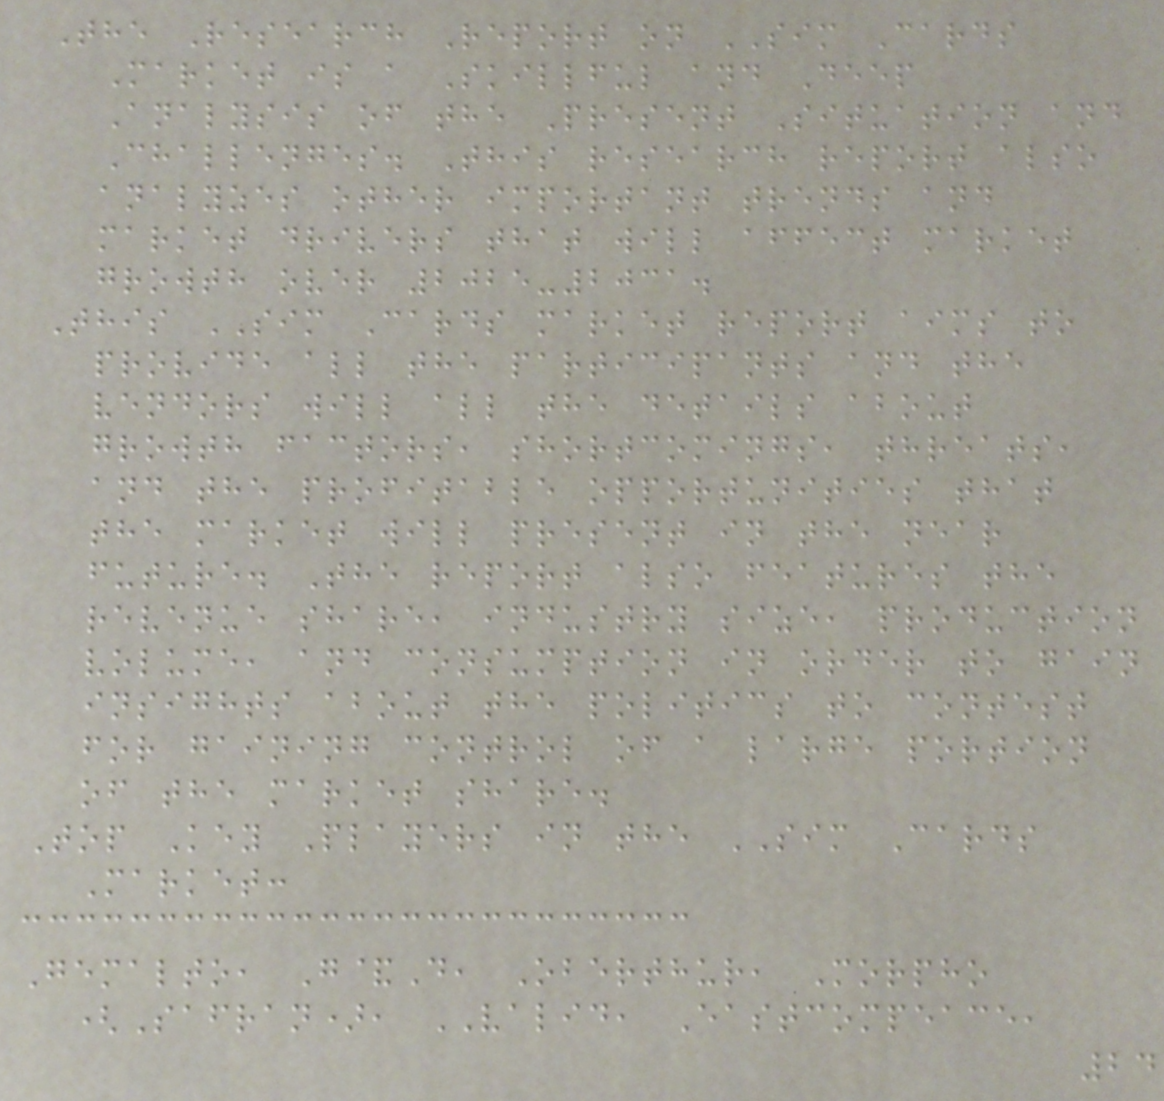The Research Report on SIM Cards
Market is a Skillful and Deep
Analysis of the Present Situation and
Challenges. This research report also
analyzes other important trends and
market drivers that will affect market
growth over 2025-2031.
This SIM Cards market report aims to
provide all the participants and the
vendors will all the details about
growth factors, shortcomings, threats,
and the profitable opportunities that
the market will present in the near
future. The report also features the
revenue share, industry size, production
volume, and consumption in order to gain
insights about the politics to contest
for gaining control of a large portion
of the market share.
Top Key Players in the SIM Cards
Market:
Gemalto, G&D, Oberthur, Morpho
(Safran), VALID, Eastcompeace,
24
